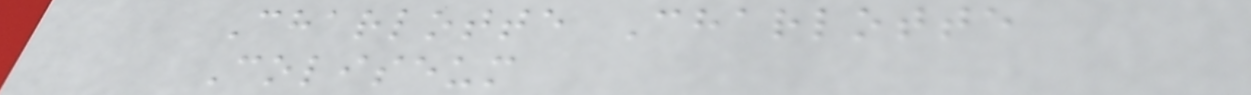Charlotte Charlotte
Coliseum
